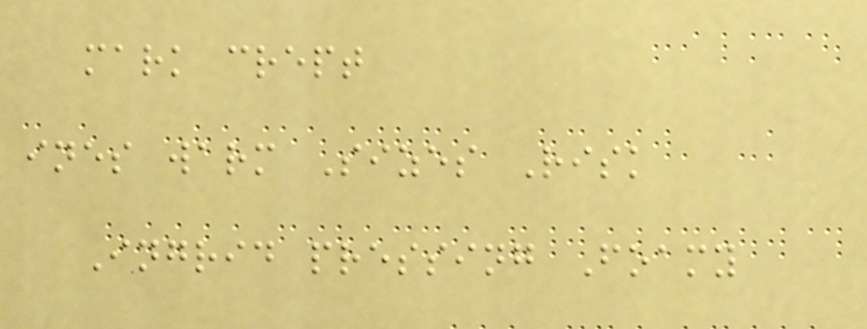mark crept
ines warm Sizes Risk
Ingrid pressing Foamy
